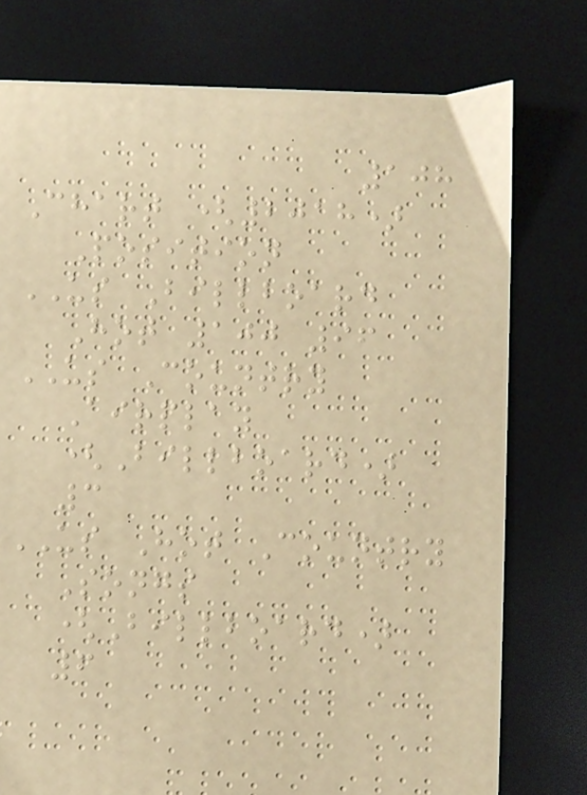108
Chart (2018)
Position
US Billboard
Hot 100 96
US Country
Airplay
(Billboard)
3
US Hot Country
Songs
(Billboard)
6
